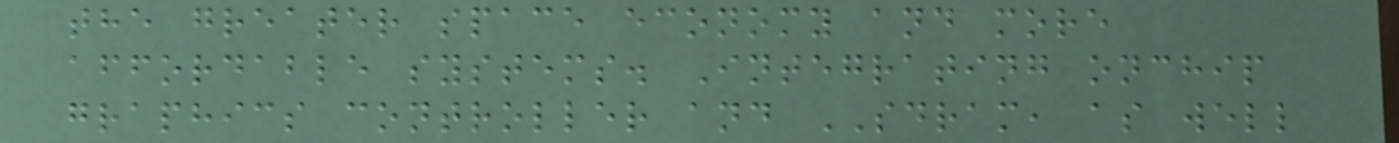the greater space economy and more
affordable systems. Integrating onchip
graphics controller and SDRAM, as well
